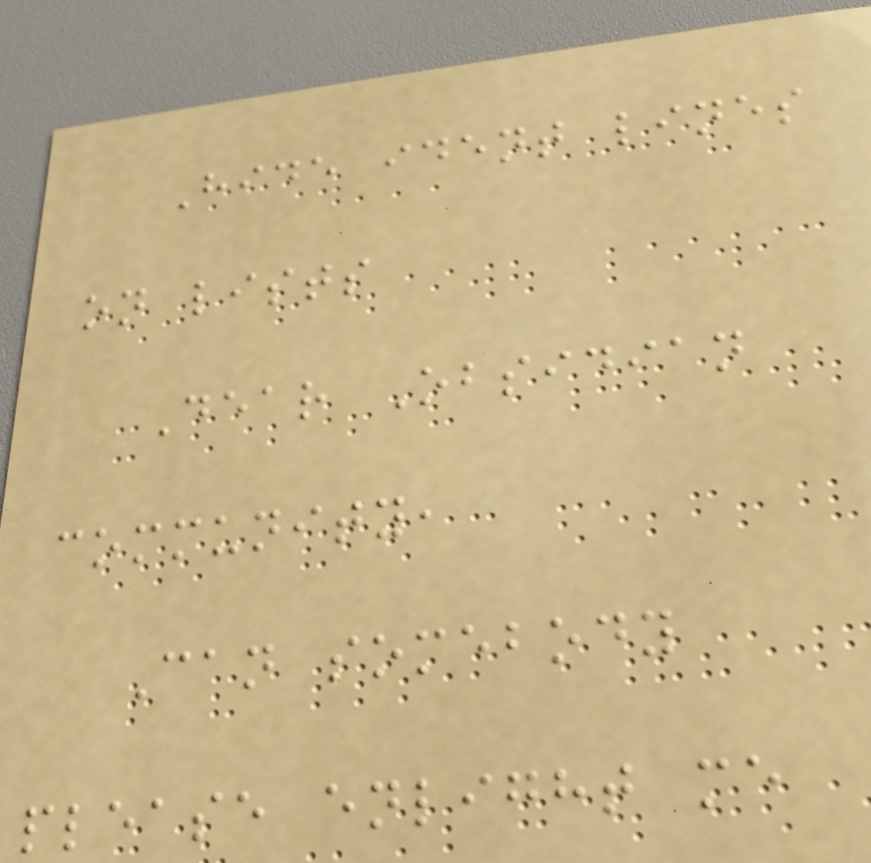Hide ident lines
on lists
Dear Obsidian
community,
Can somebody
please enlight me
